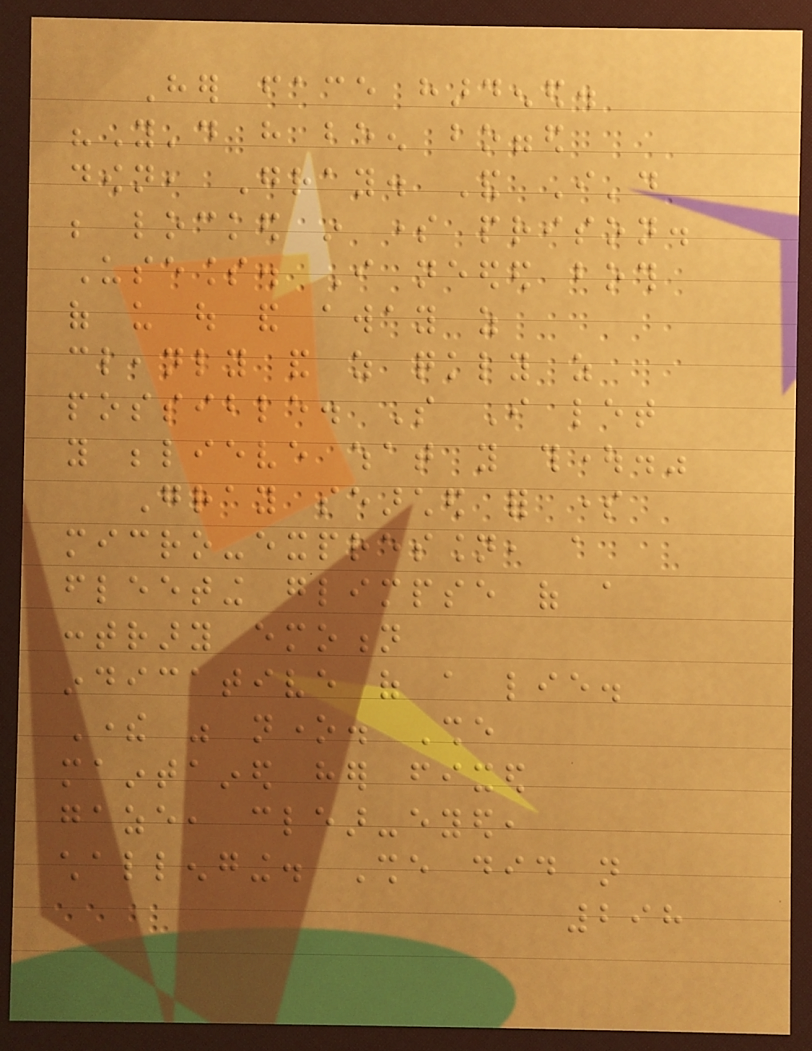Her face hardened.
"You'd have been bogged
down, Gray. And I'd
be locked in some prison.
Useless. I needed both
of us out and away as
cleanly and as quickly as
possible. So I let
you believe what you thought."
Gray searched for some
micro-expression, a
fleeting glimpse of a
contrary emotion
indicative of a lie.
There was none. She
maintained her fixed
gaze, clear-eyed,
challenging. She did not
298
